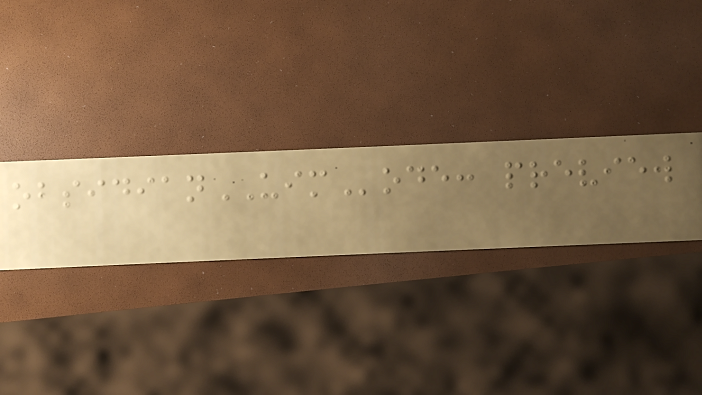obsidianUIMode: preview
